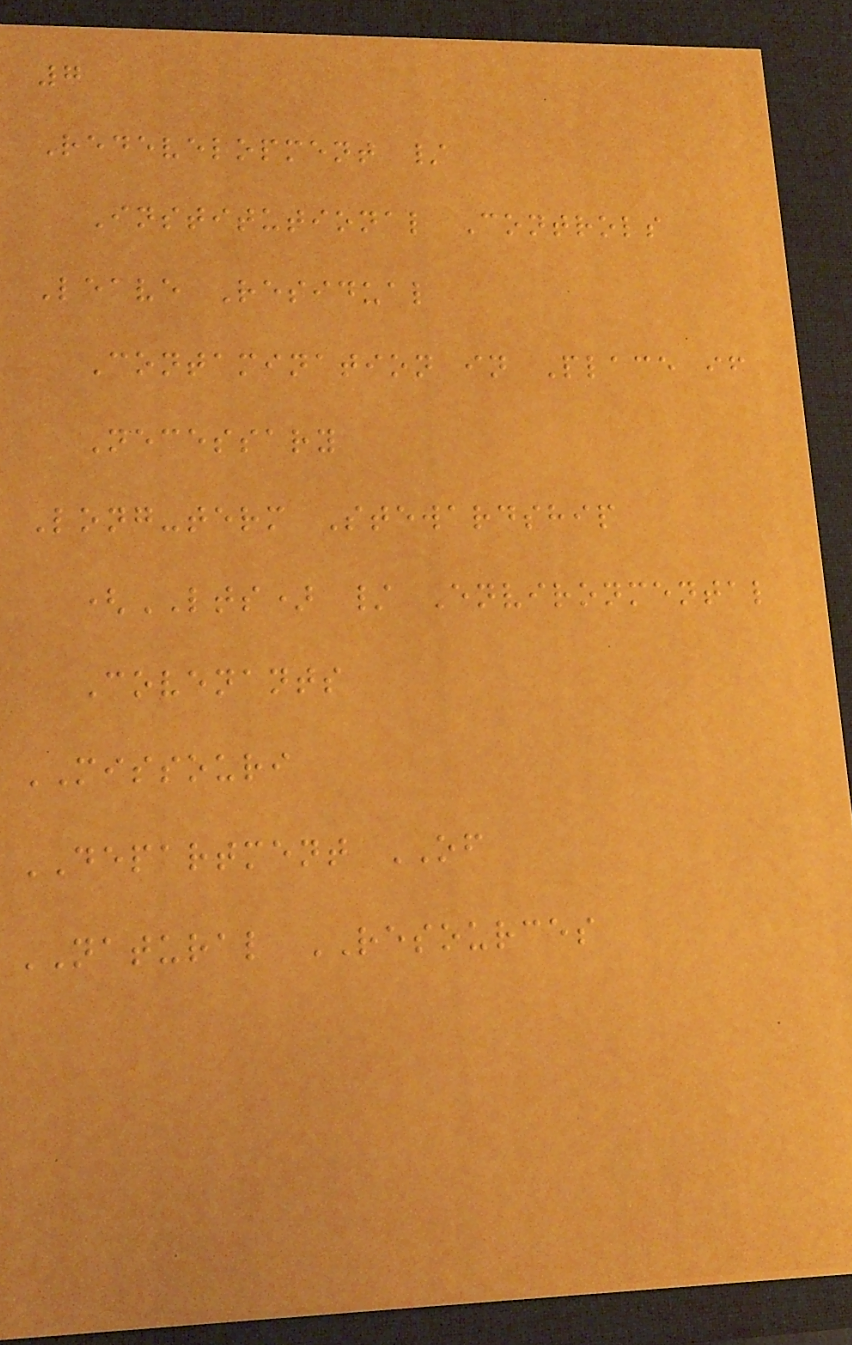7
Redevelopment /
Institutional Controls
Leave Residual
Contamination in Place if
Necessary
Long-term Stewardship
(LTS) / Environmental
Covenants
MISSOURI
DEPARTMENT OF
NATURAL RESOURCES
